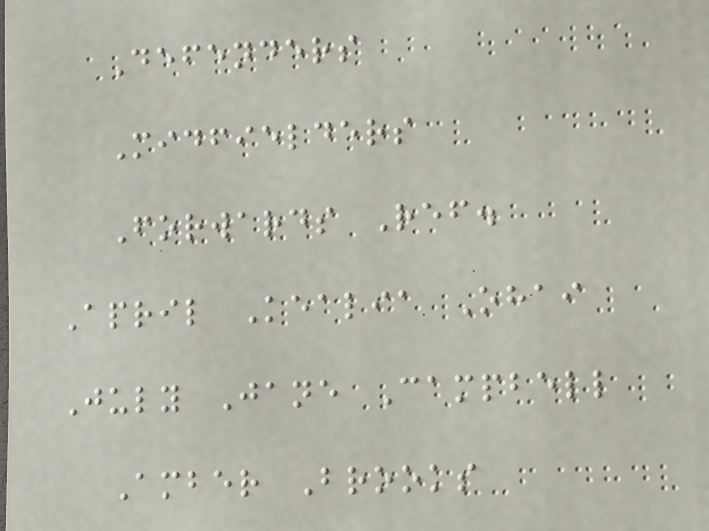Defenders
Midfielders
Forwards Ref.
April Kealia Ohai
July Jane Campbell
Amber Brooks
